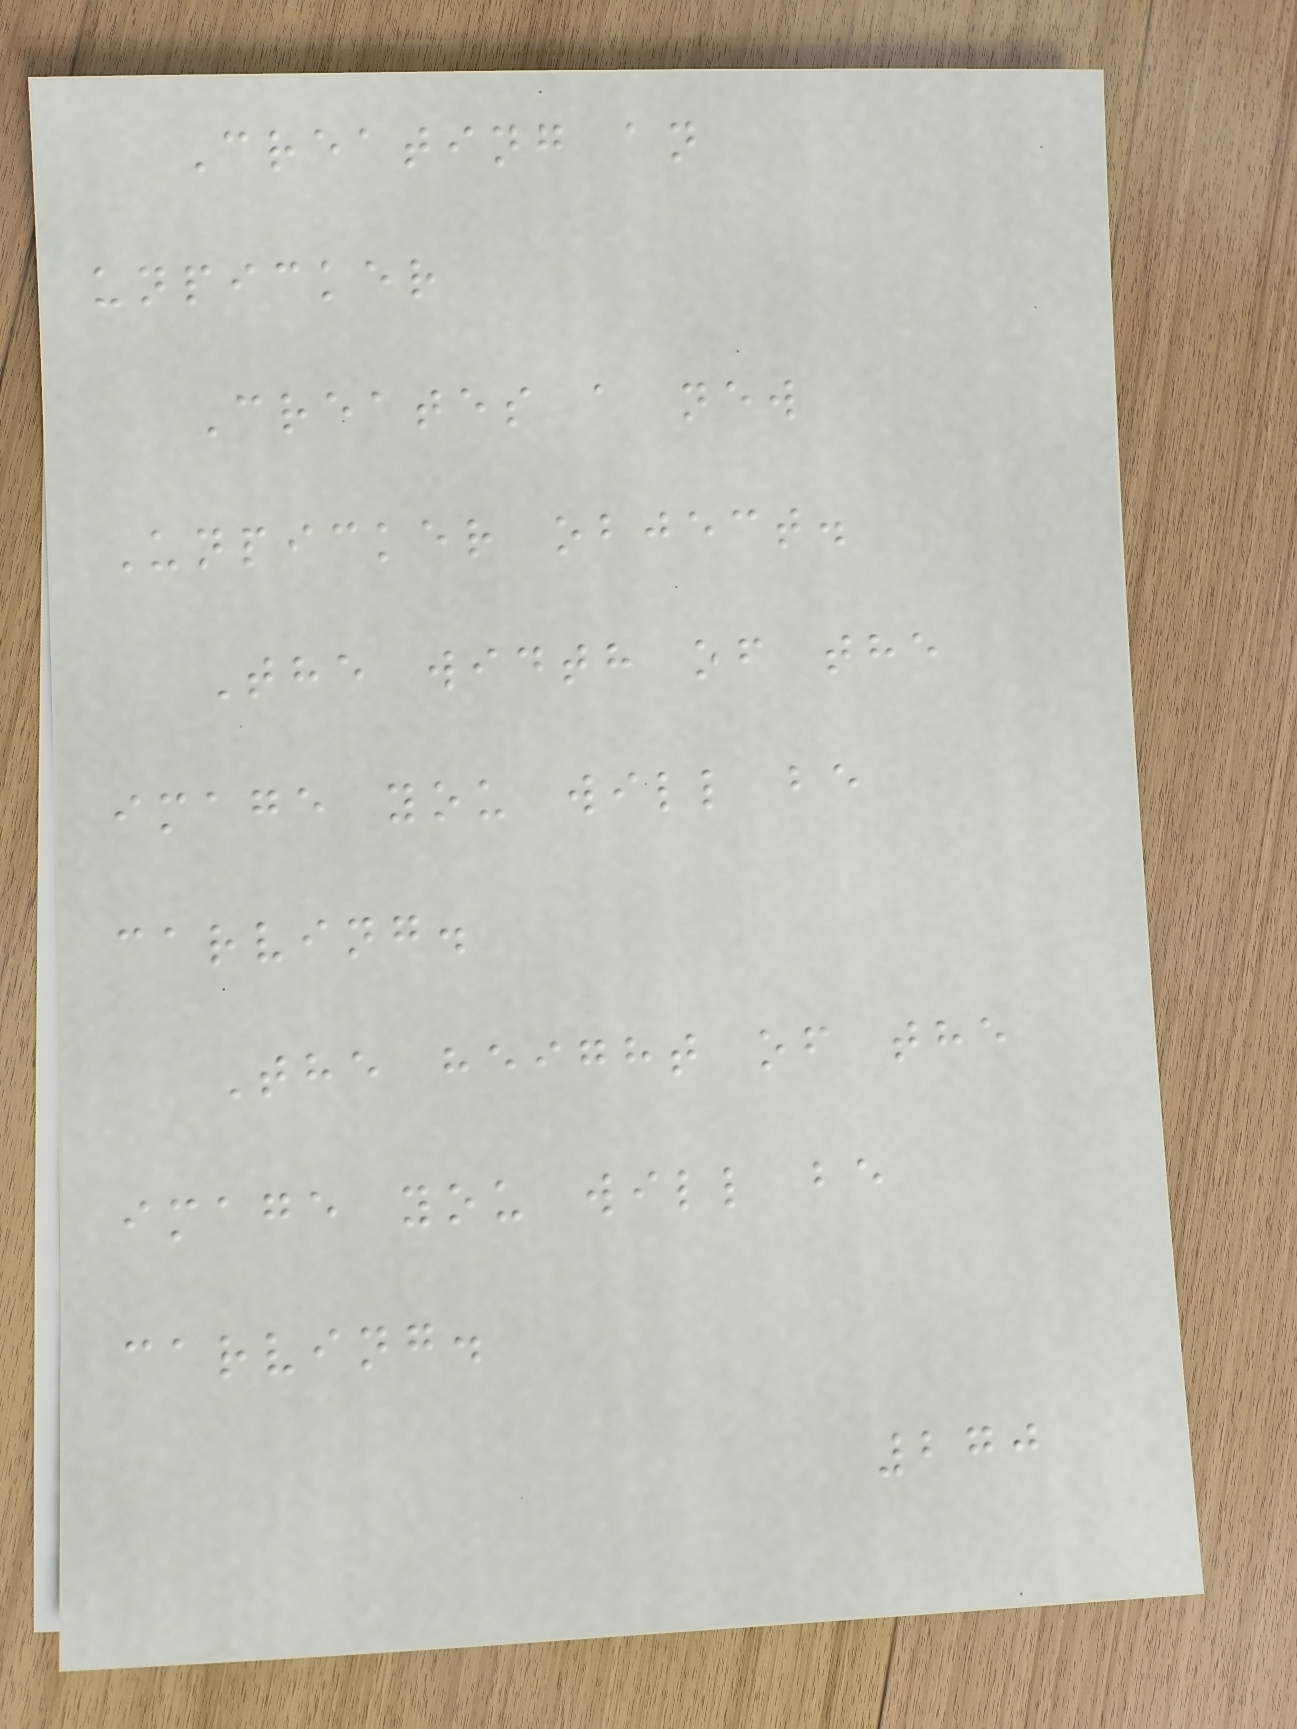Creating an
unpicker
Creates a new
Unpicker object.
The width of the
image you will be
carving.
The height of the
image you will be
carving.
270
